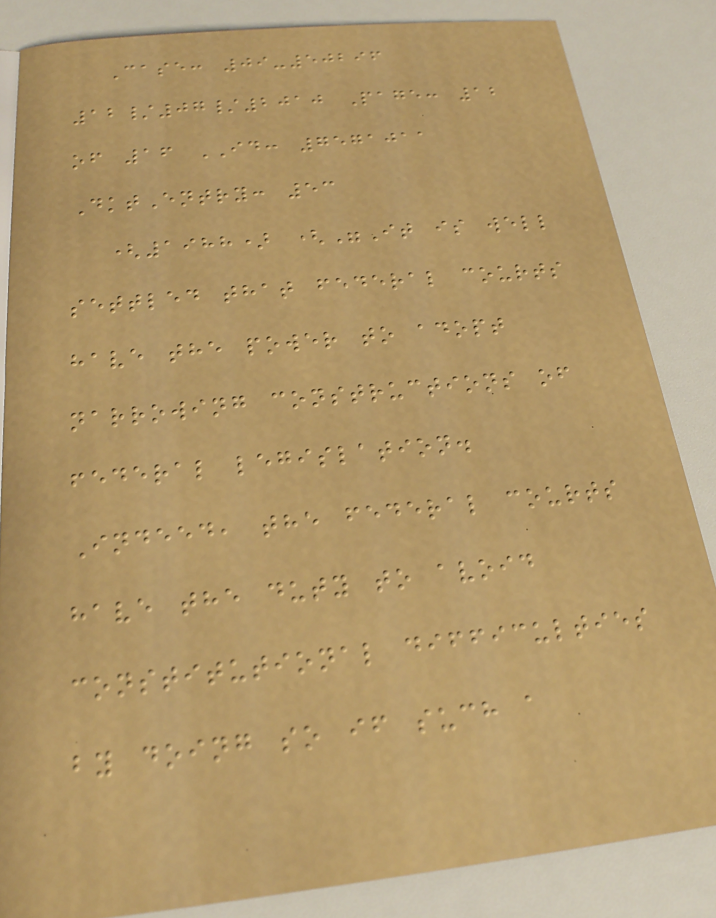Case: 09-50296
12/07/2010 Page: 12
of 16 ID: 7571011
DktEntry: 53
(1988) ("It is well
settled that federal courts
have the power to adopt
narrowing constructions of
federal legislation.
Indeed, the federal courts
have the duty to avoid
constitutional difficulties
by doing so if such a
